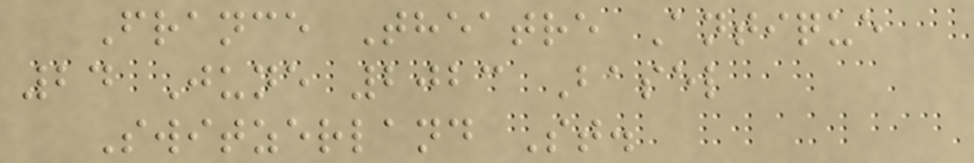France Theatre Antique
24 June 2023 Basel
Switzerland St.
